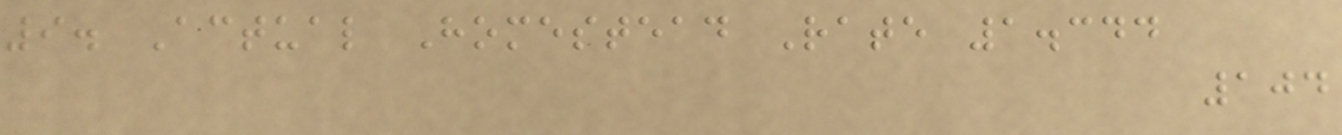9. Actual Homestead Rate 1.344
104
